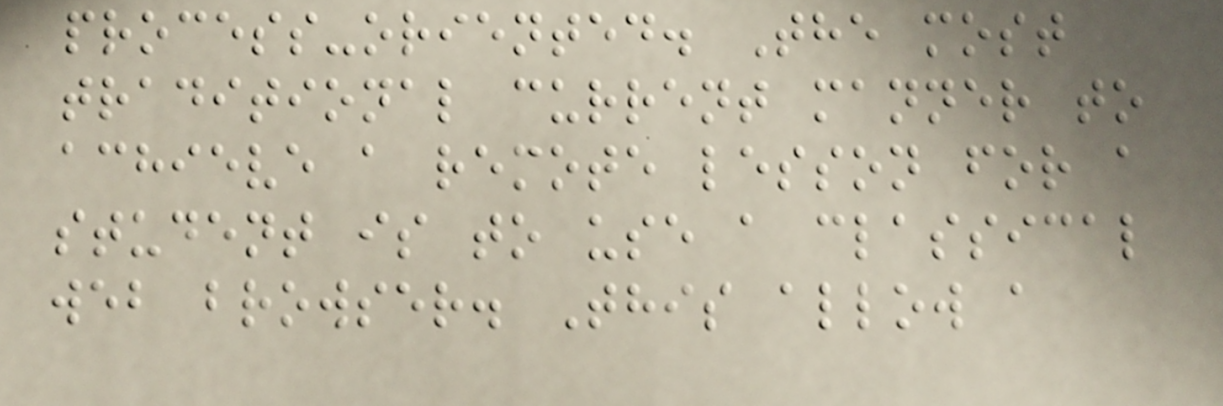process-oriented. The most
traditional current manner to
achieve a remote lesson for a
student is to use a classical
web browser. This allow a
